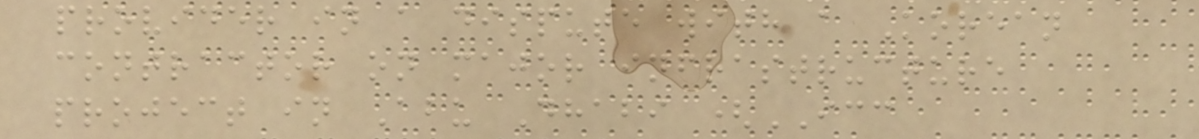provider in a dispute with a Korean
contractor on major infrastructure
project in Abu Dhabi (ICC
